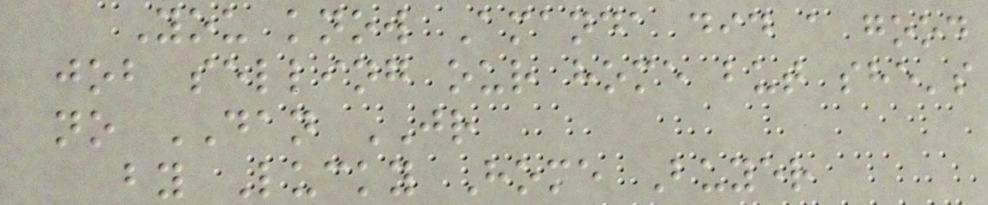You know Amanda did a good
job selling our home but she's
no DAN JR
by Lucky Home Buyer
